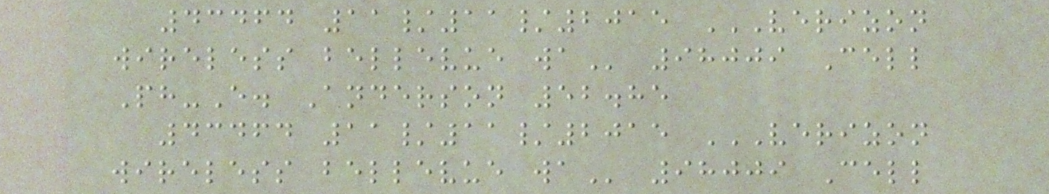43464 11/11/2015 VERIZON
WIRELESS BELLEVUE WA 98009 Cell
Ph-E. Anderson 52.85
43464 11/11/2015 VERIZON
WIRELESS BELLEVUE WA 98009 Cell
